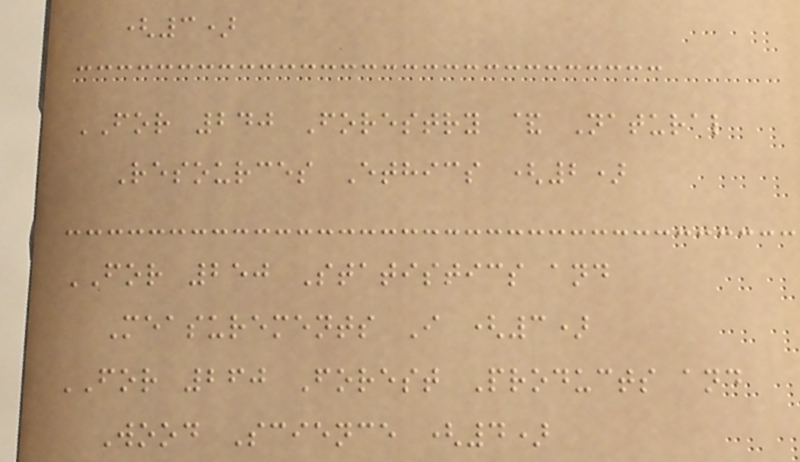(3)
FOR 240 Forestry & Natural
Resources Ethics (2)
FOR 250 Statistics and
Measurements I (3)
FOR 260 Forest Products and
Wood Science (4)
